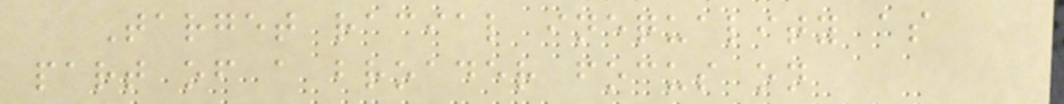Target racial inequality as
part of a broader focus on
